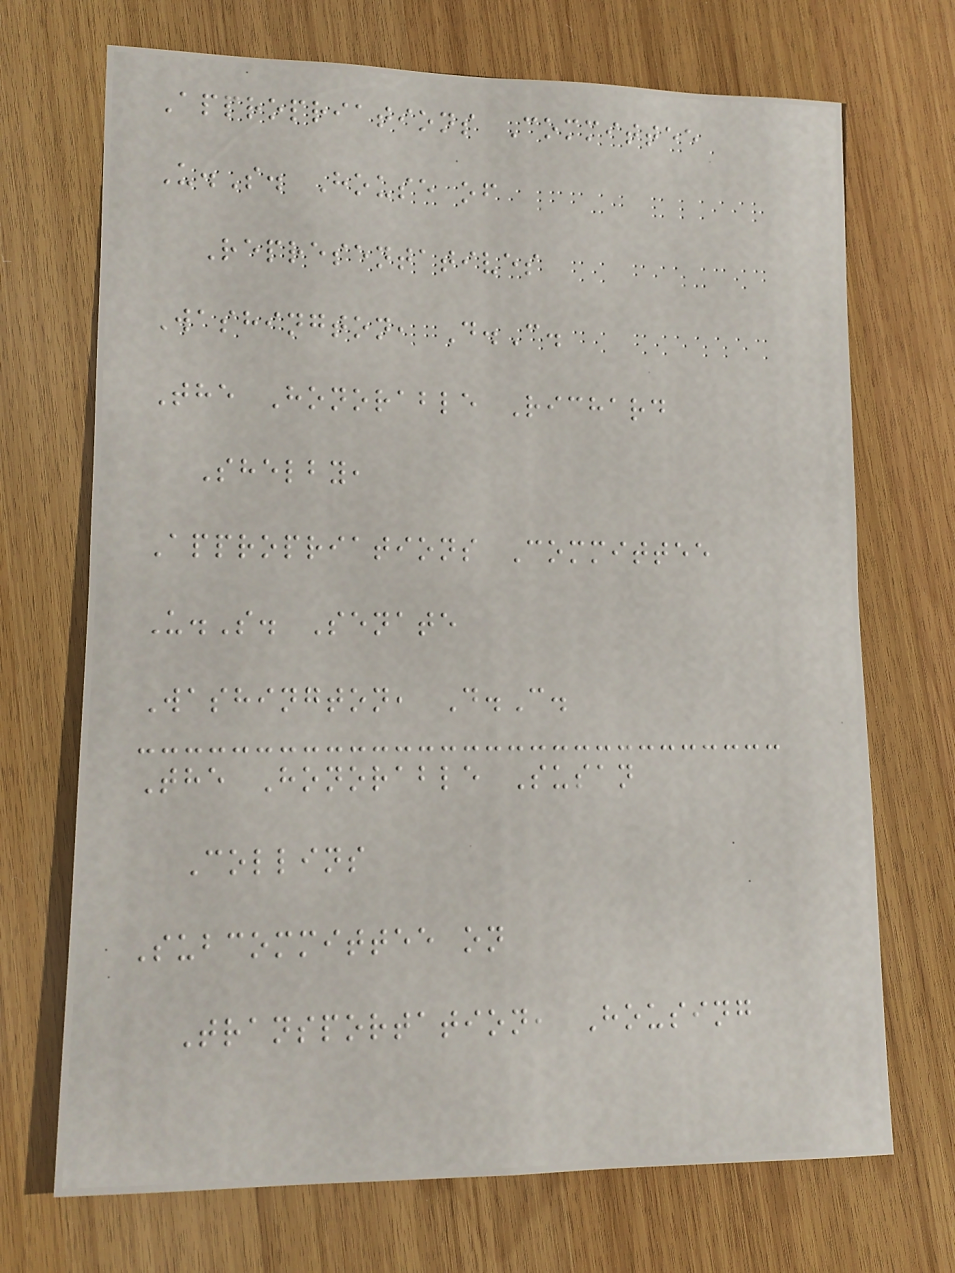Appropriations Committee
U.S. House of
Representatives
Washington, D.C.
The Honorable Richard
Shelby,
Appropriations Committee
U.S. Senate
Washington, D.C.
The Honorable Susan
Collins
Subcommittee on
Transportation, Housing
